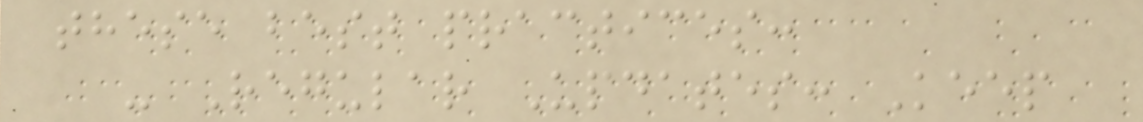these best practices:
- Regular Updates: Keep
